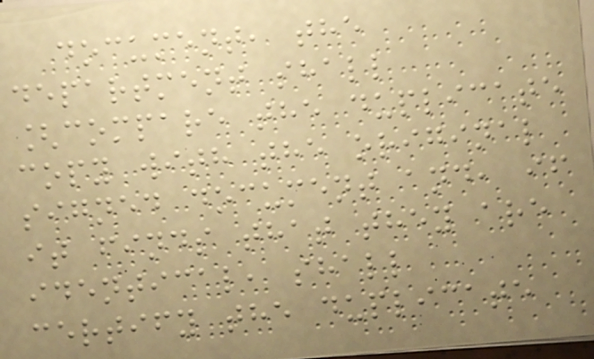document, the
department shall
[compare the duplicate
copy with the original
signed document and, if
it finds that they are
identical, shall
certify the duplicate
